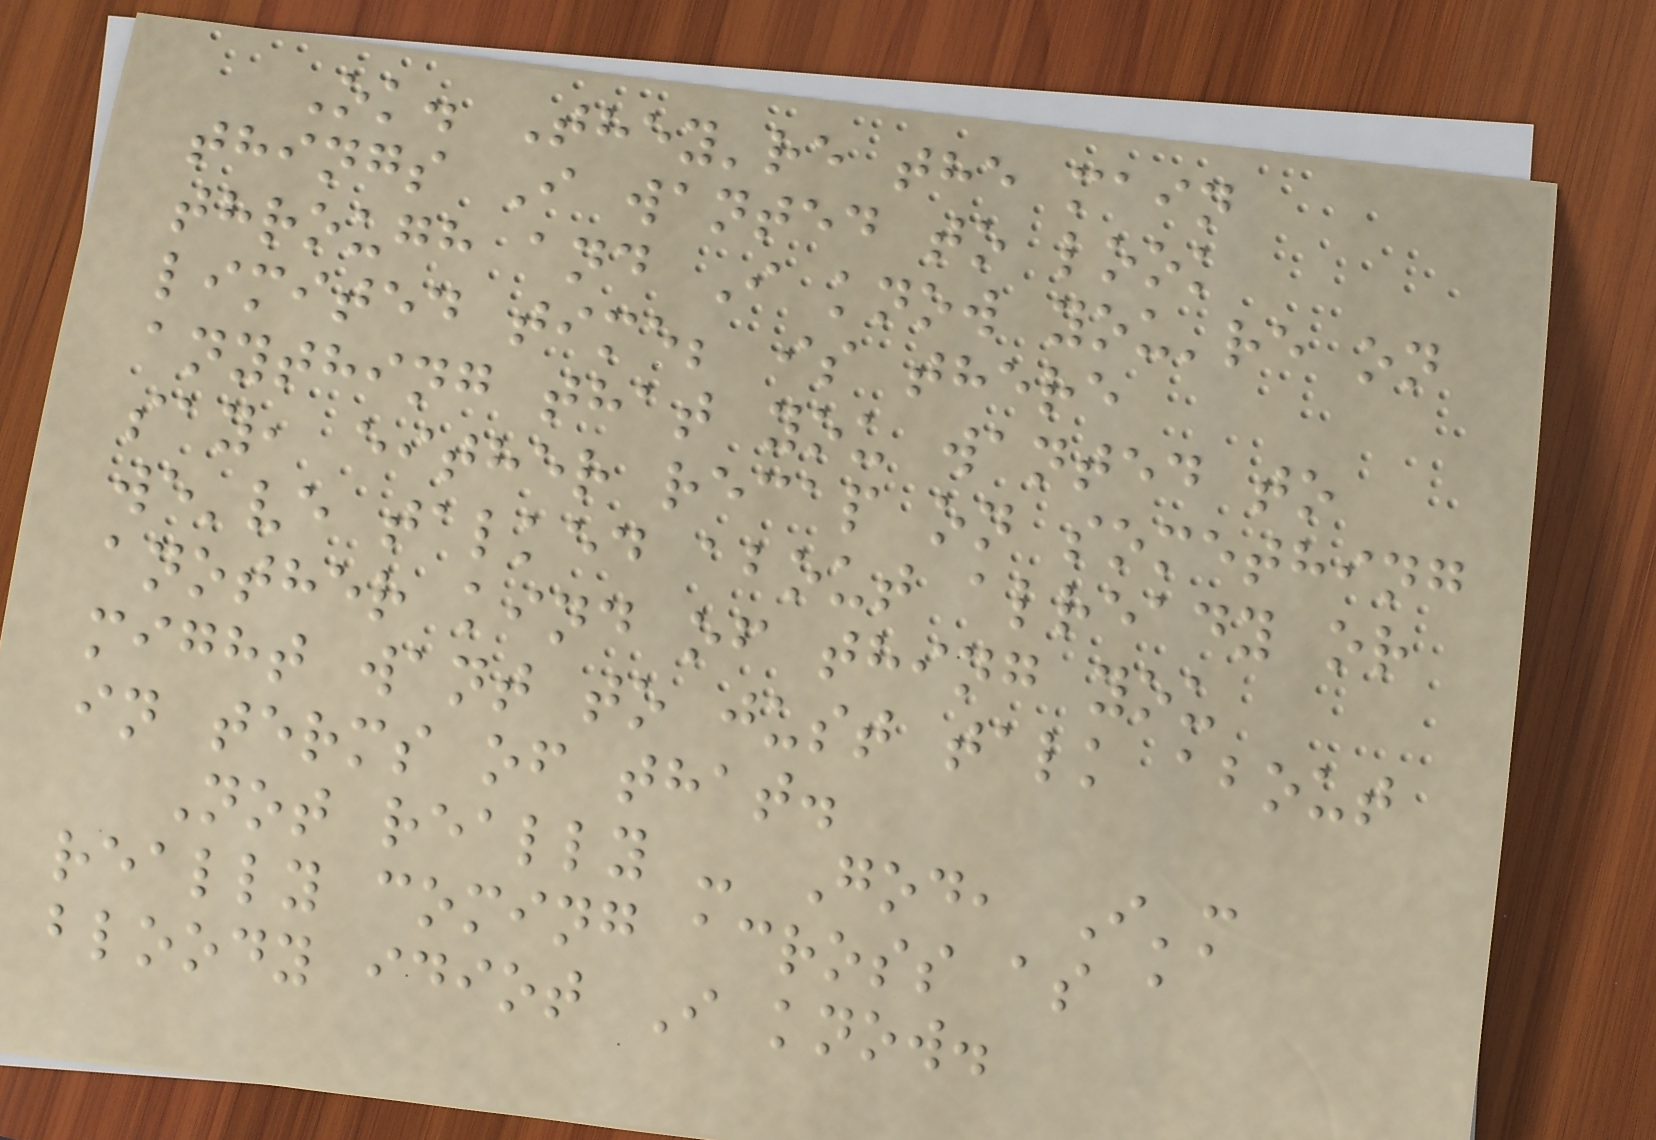Ok. They're the main
things I wanted to look
through and I know you're on
limited time; is there
anything that you wanted to
say, either recap on something
we've talked about already or
another kind of thing you
might want to just talk about
in terms of that.
Not really - God, I'm
really coming across as a
bloody idiot I know.
